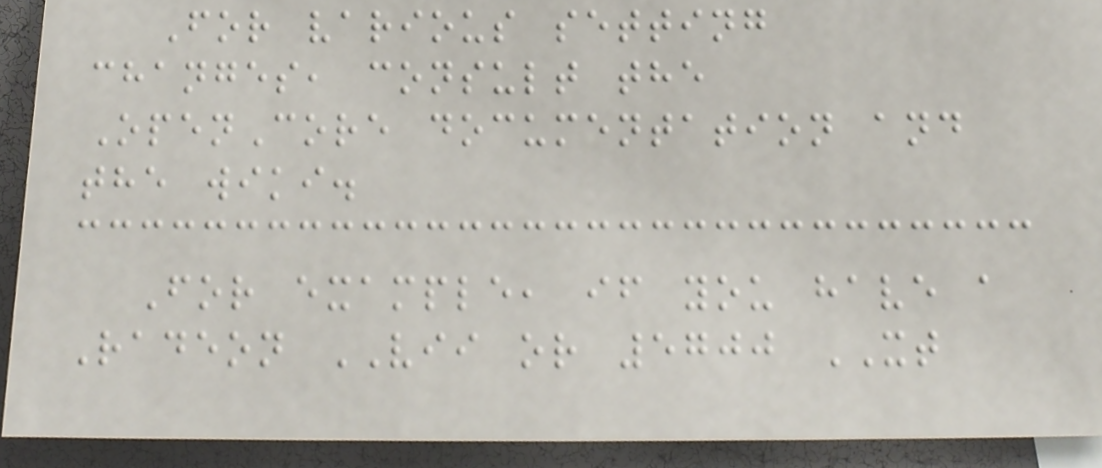For various setting
changes, consult the
OpenCore documentation and
the wiki.
For example, if you have a
Radeon VII or 5700 XT
